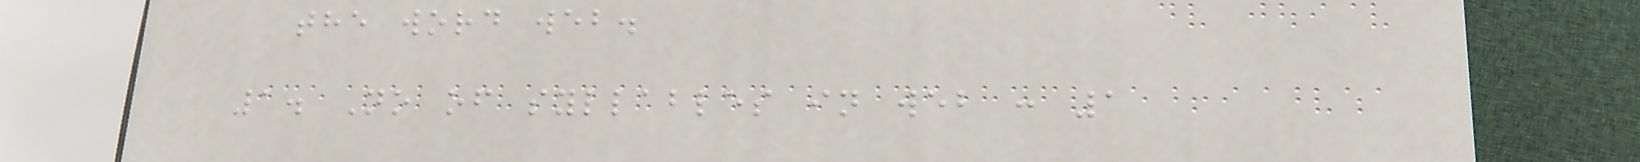the word web.
1. No of syllables in web : 1
